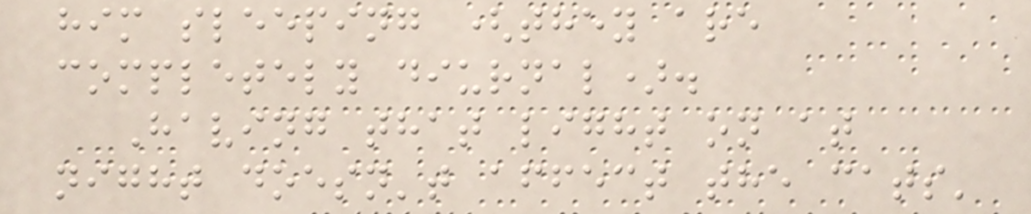him sleeping (they are
completely diurnal).
Having that light on at
night doesn't affect the cats'
